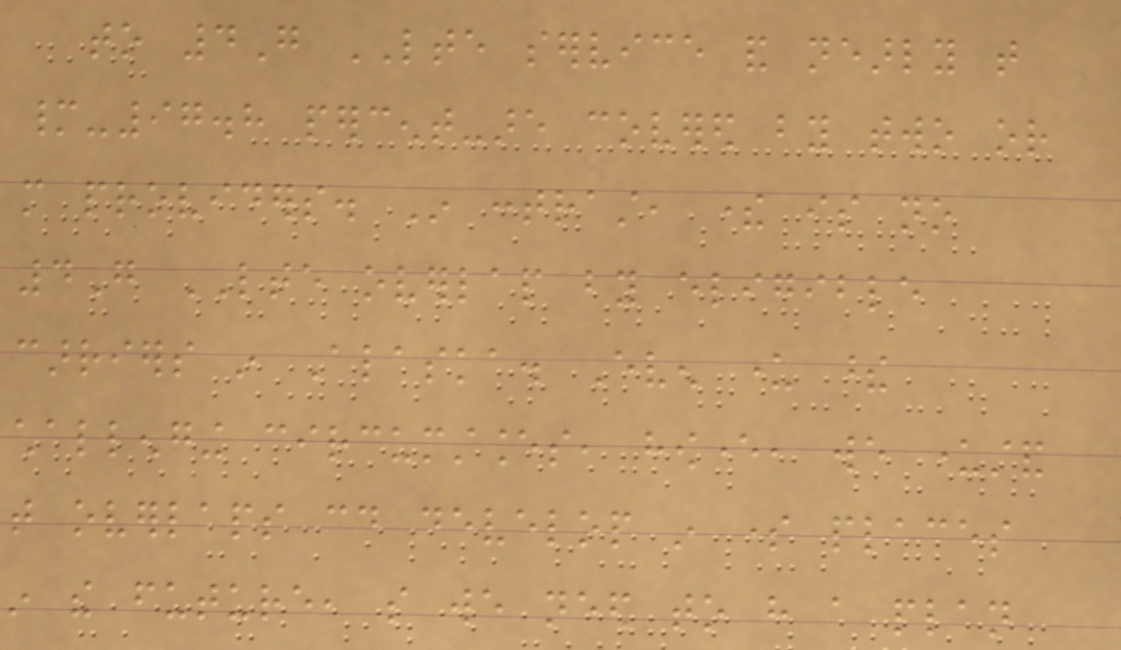to 4G LTE service and nearly that
many-97.8 percent-are covered by two or
more providers. In contrast, there is no
4G LTE overlap by eligible
carriers in Alaska. Even under these
challenging circumstances, however, we understand
that overlaps could develop in some places
in the future, so we need to have a plan
